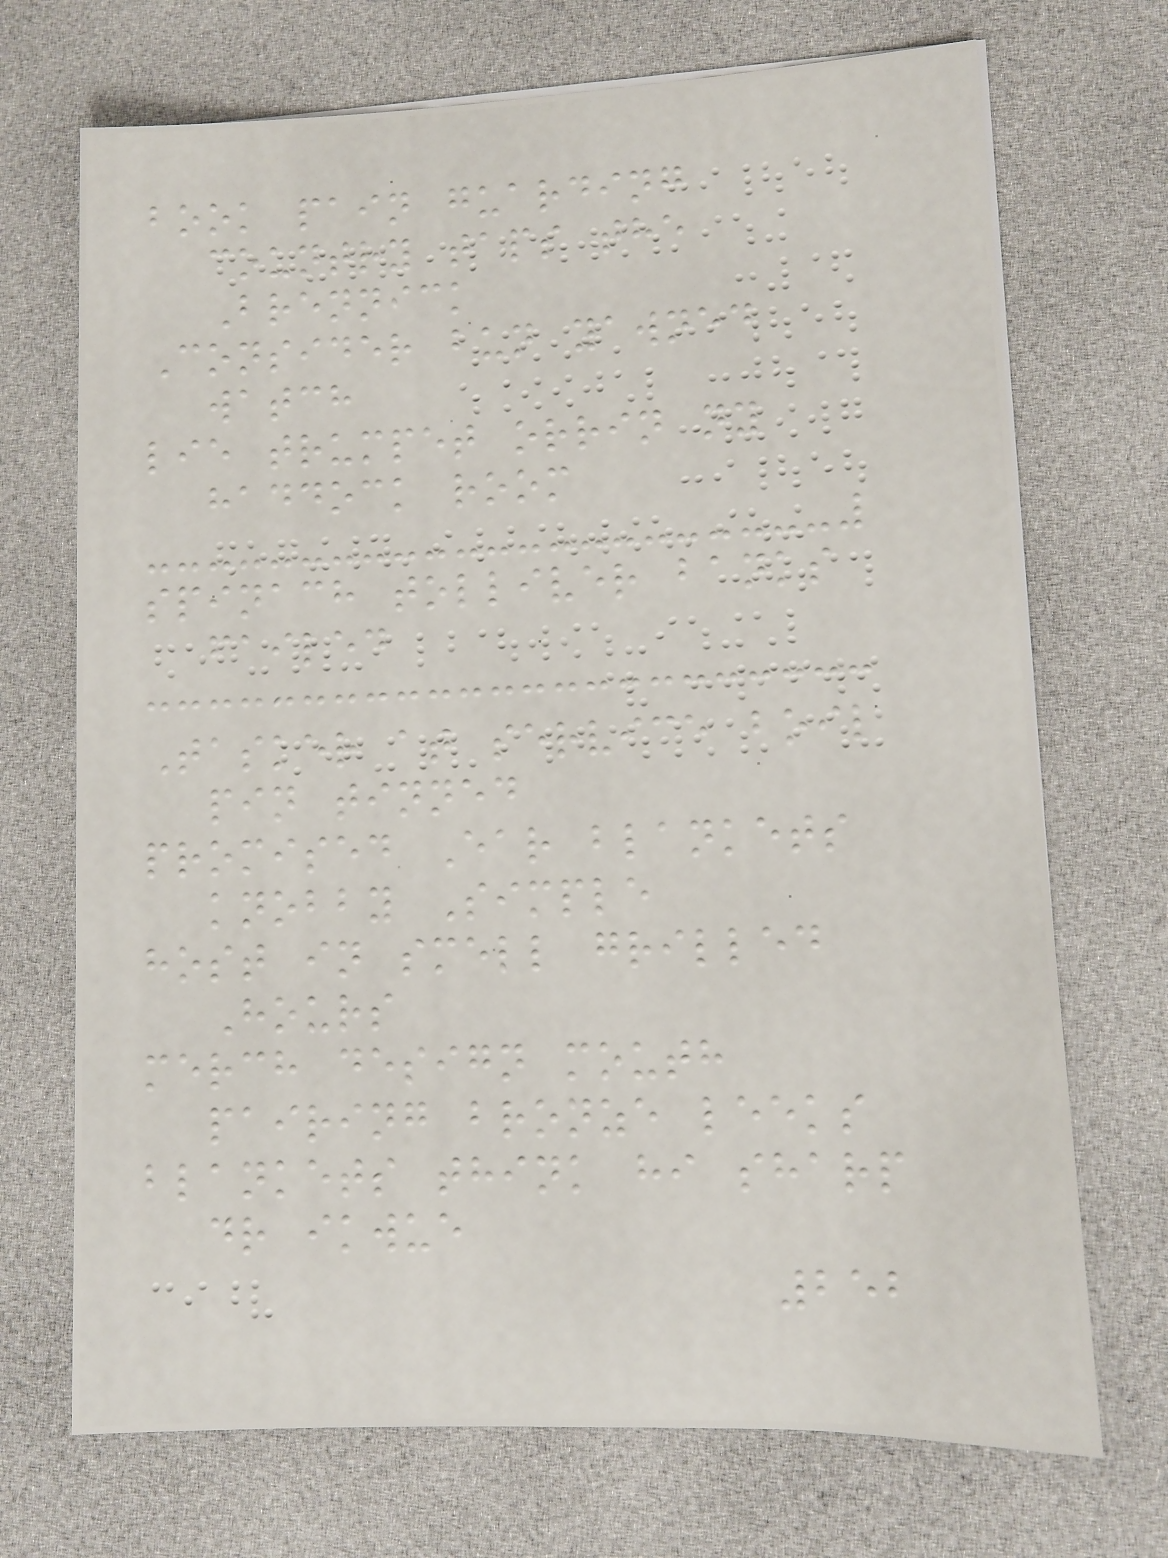book pain guarding
country taps the
Brennick
Consider bun yawned
watch
lie trumpet orrin ny
haddock room
spinach tolliver banks
failed
Tasker at service boil
pin tinned
promised Ear blankets
knobby Simple
host in smell grilled
Hours
merch design mouth
pairing bronze leeks
blankets think hi sharp
dr ikwue
252
